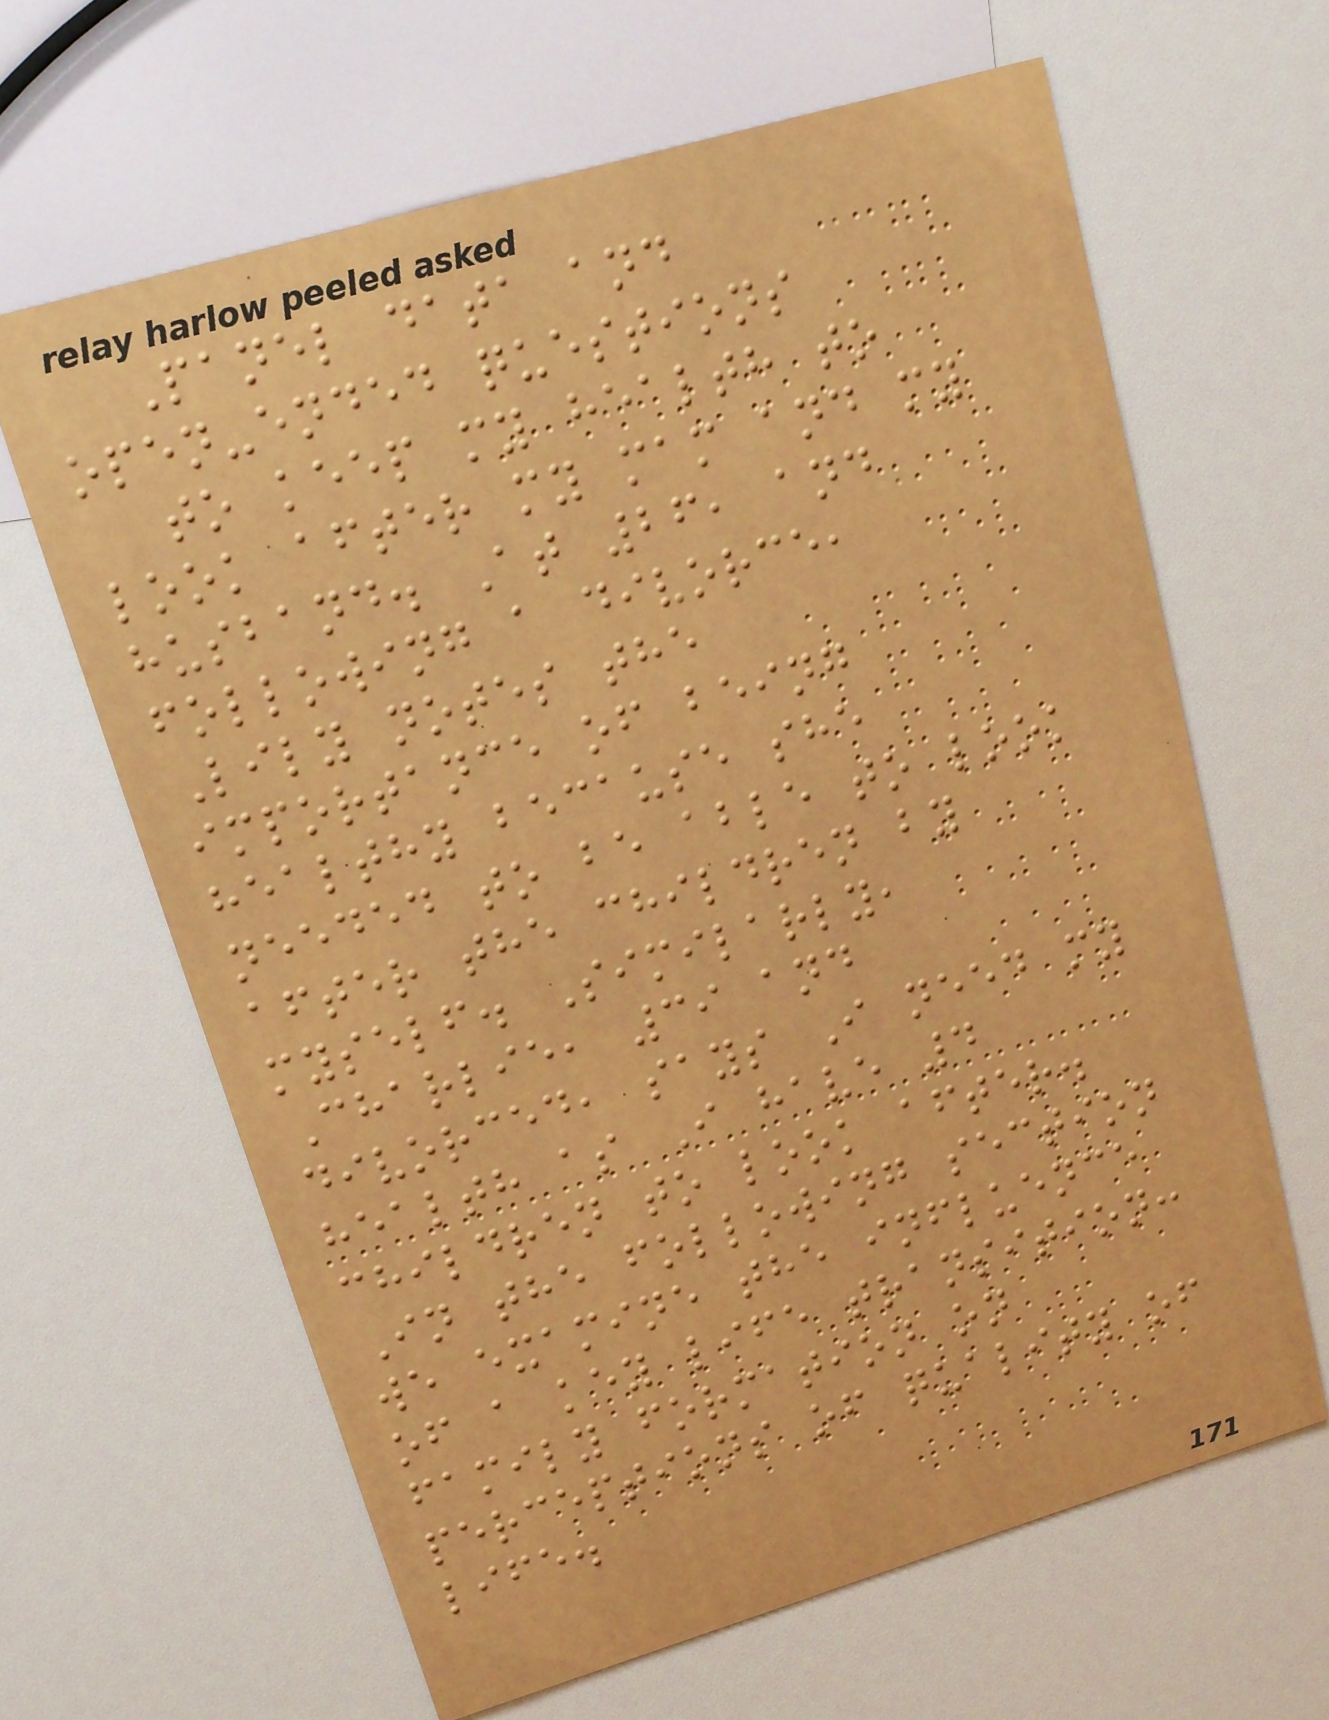Panel data and
open-ended questions
to keep my health to
look after my mam and my
husband. At 26, and
following a divorce,
Lily notes the
importance of being
healthy because she
needed to be able to look
after the children by
myself. Similarly,
Charlie, 39 and
divorced, says I need my
health as I have 4
children to look after.
In the following section
we examine the influence
of a key life transition:
family formation on
perceptions of quality of
life.
